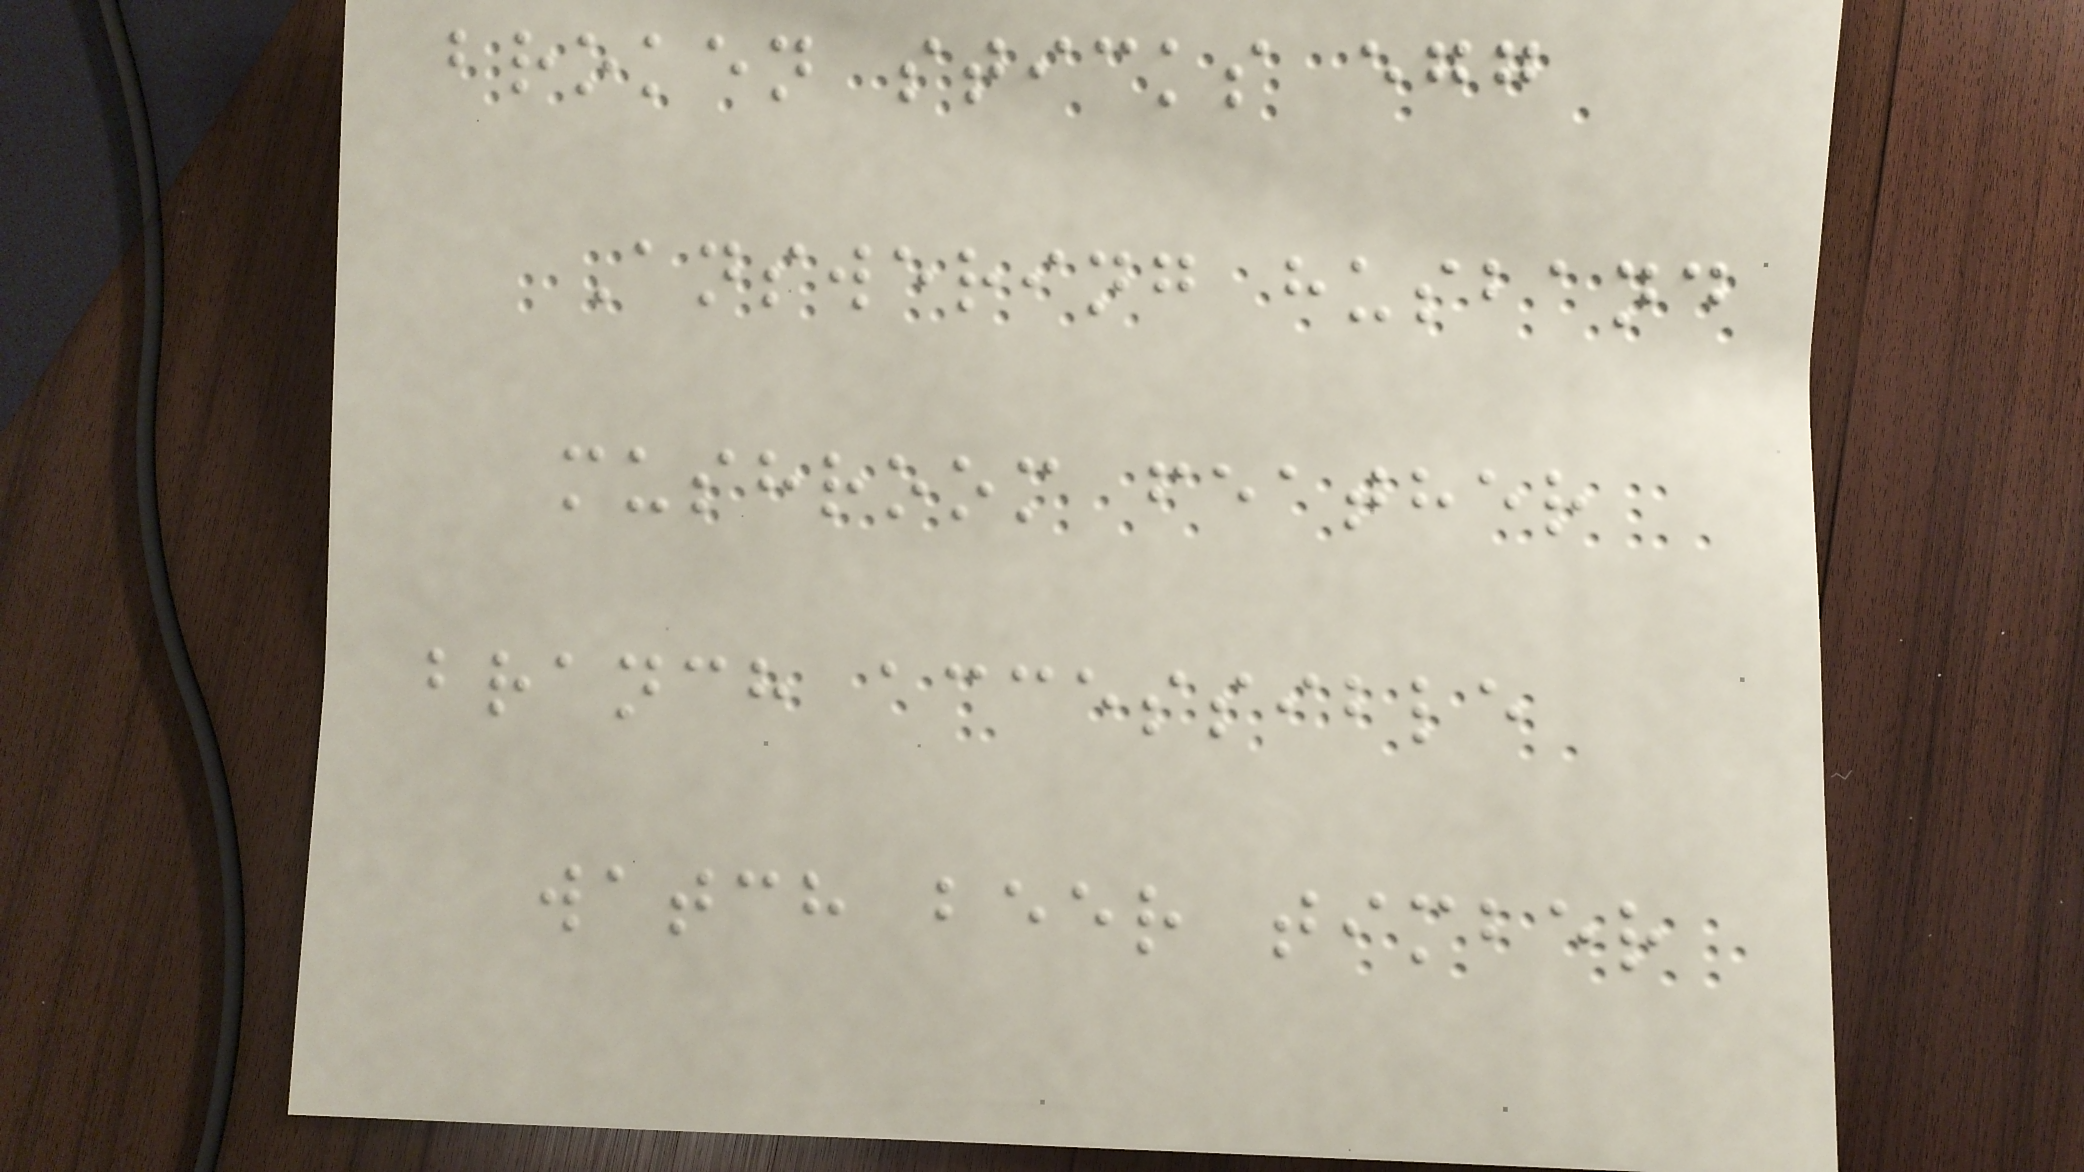broken sticks egg
Answering husband
mushroom feather
branch accessible
watch beer timber
